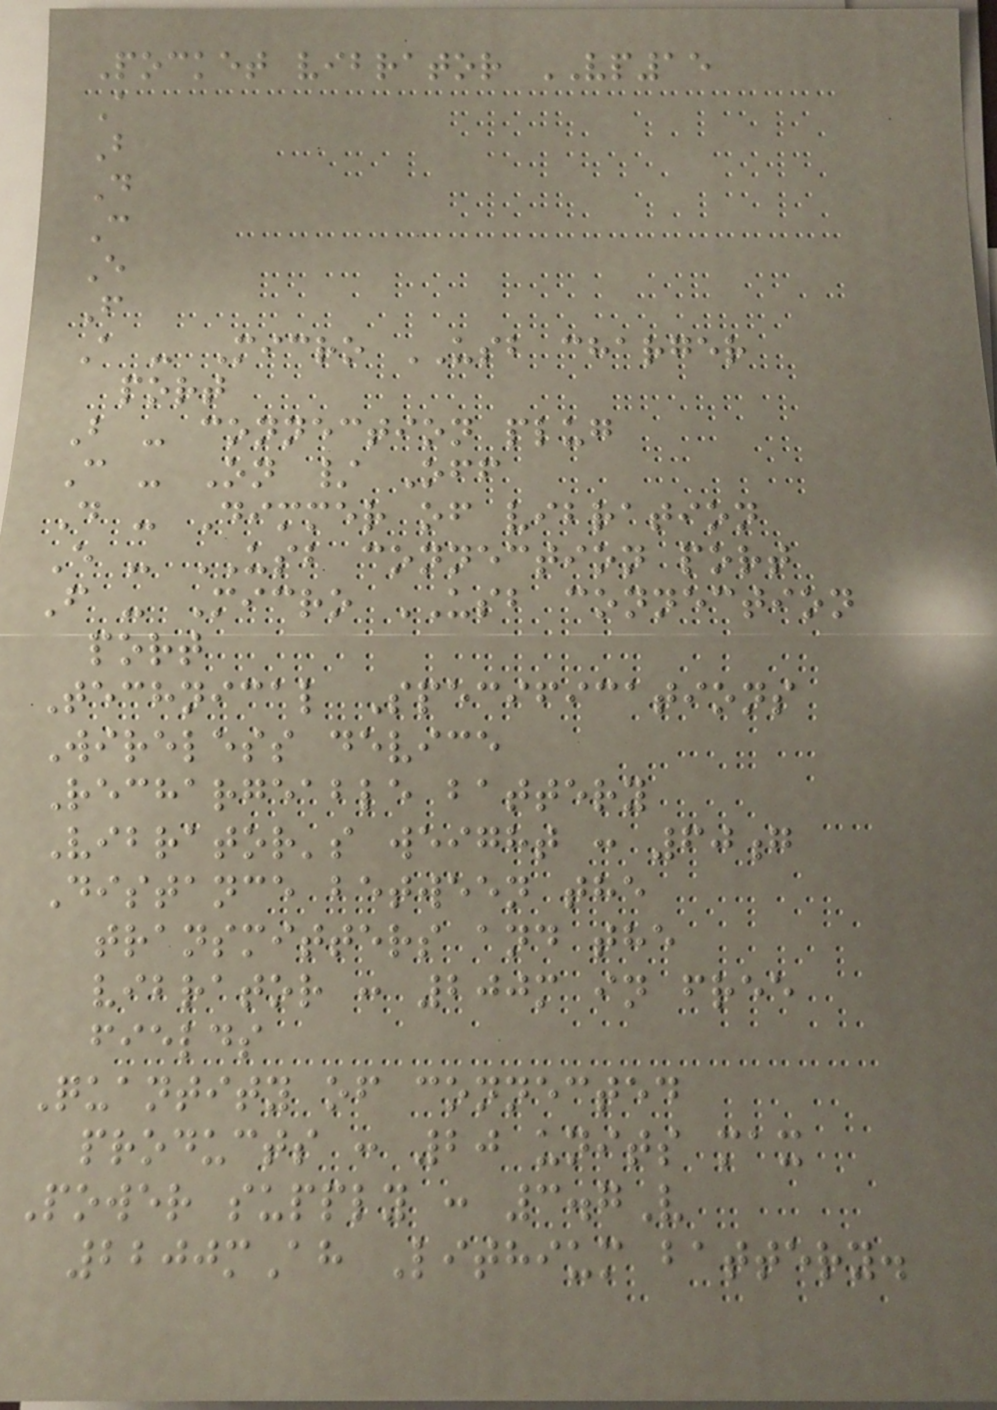Pocket vibrator VP15
A
B
D
C
E
F
A - Micro USB charger
port
B - connection plug
C - On / Off
D - Dimmer of vibration
E - USB connection port
F - Micro USB connection
port
Technical Specifications
Wireless device
Rechargeable battery
Vibrator's weight : 60g
Distance between the
transmitters and the
vibrator : 200m in free
fields
Quantity of connected
products : 20 units max
Power supply : 3.7V
2200mAh Lithium battery.
